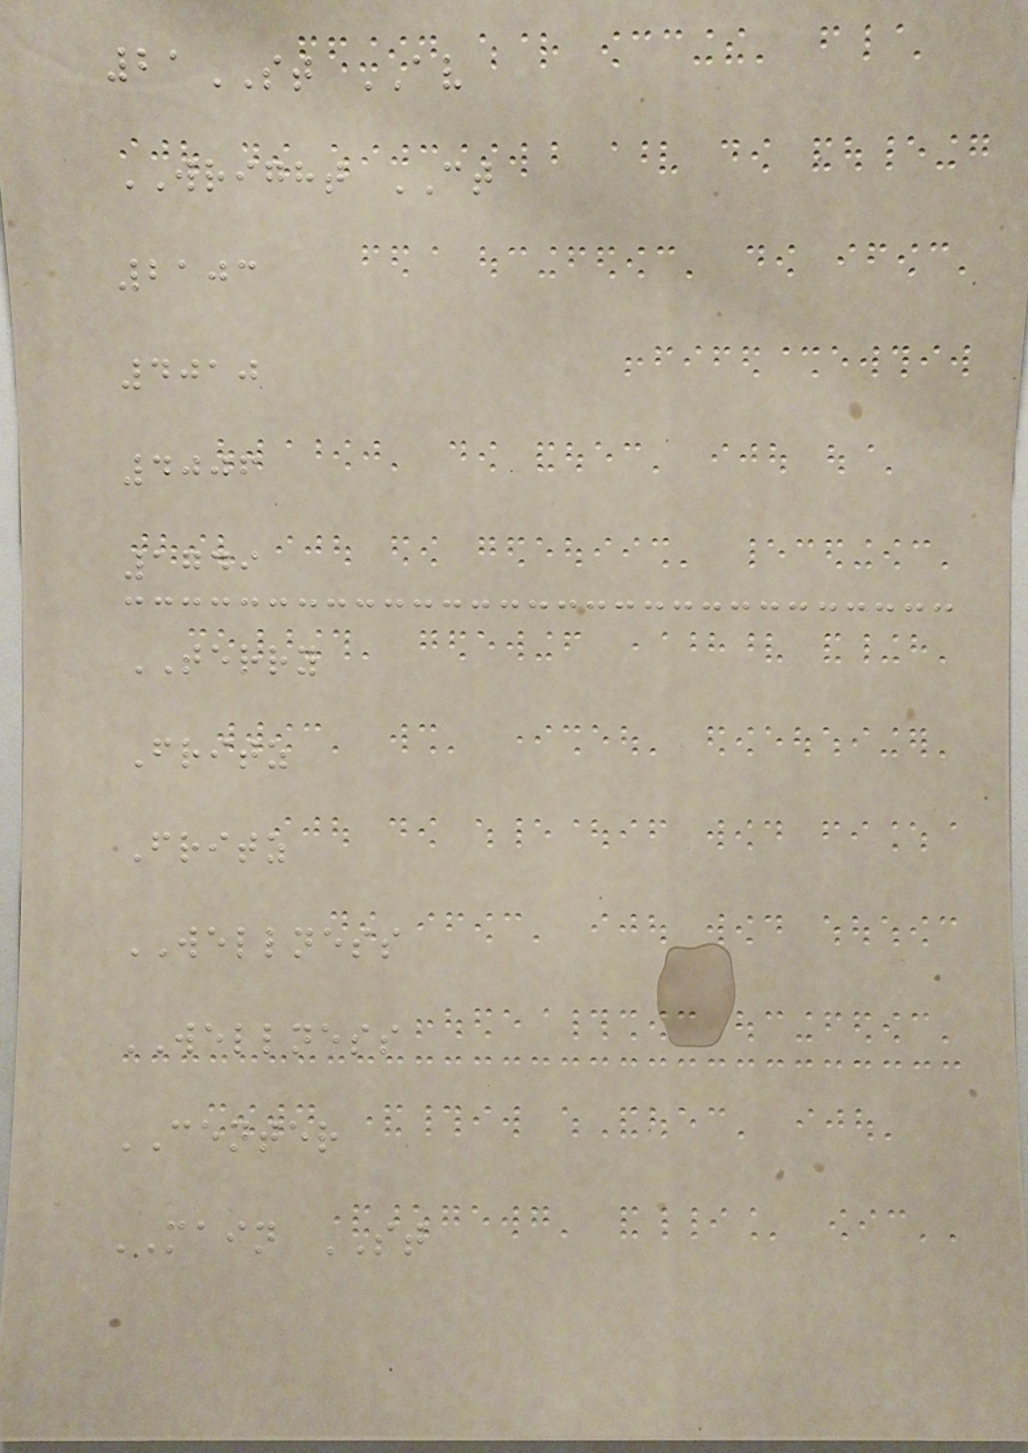21ST AV
WRIGHT CT
2103
4010
4006
1749
TERRY
Fritz
Fritz
WELLNESS
WELLNESS
CENTER
MAIN ST
